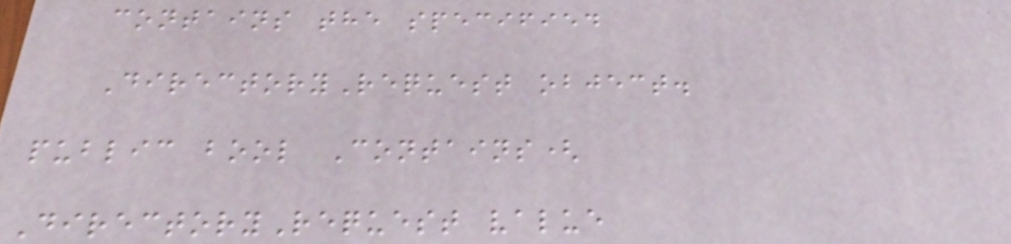contains the specified
DirectoryRequest object.
public bool Contains(
DirectoryRequest value
